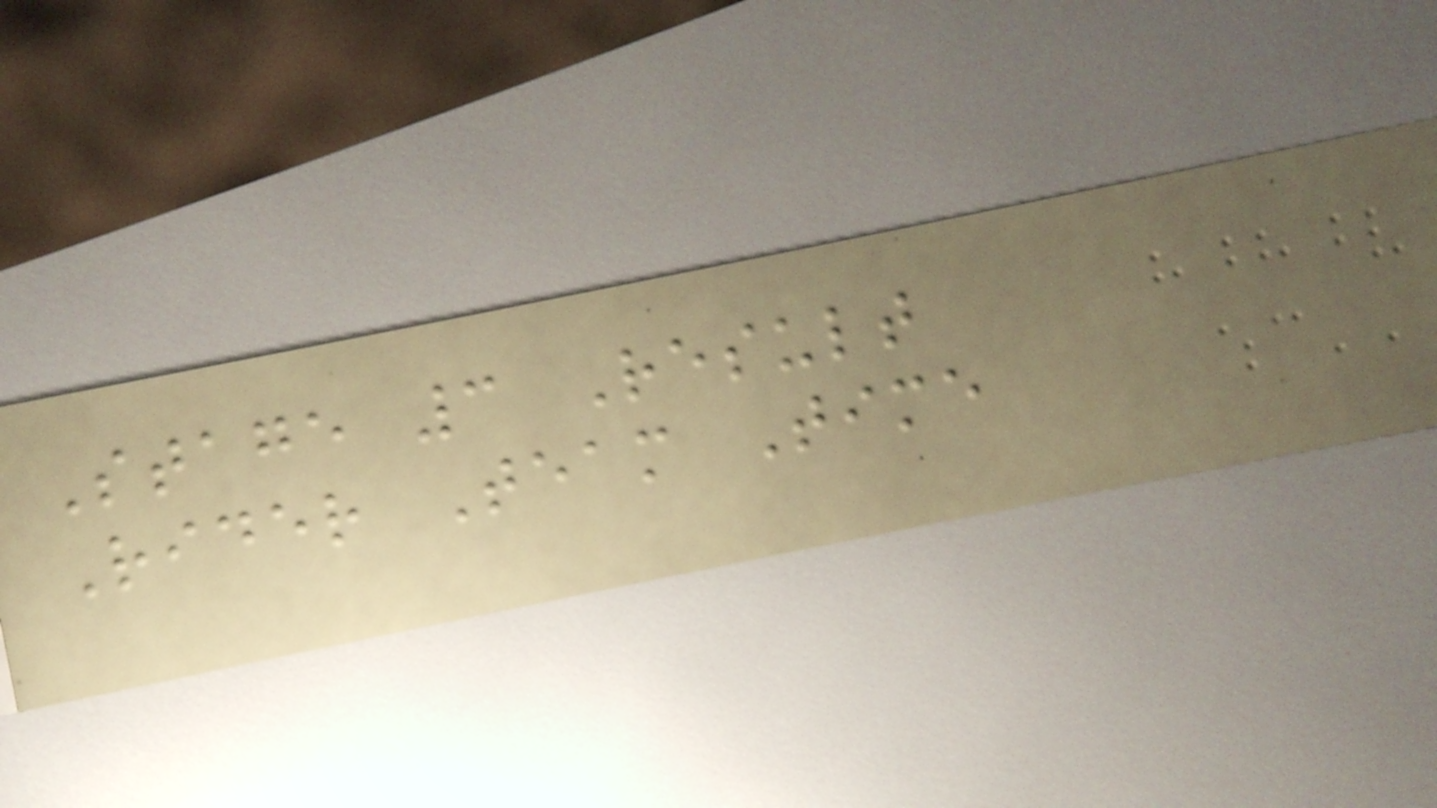Stage 3 Result
Rider Team Time
